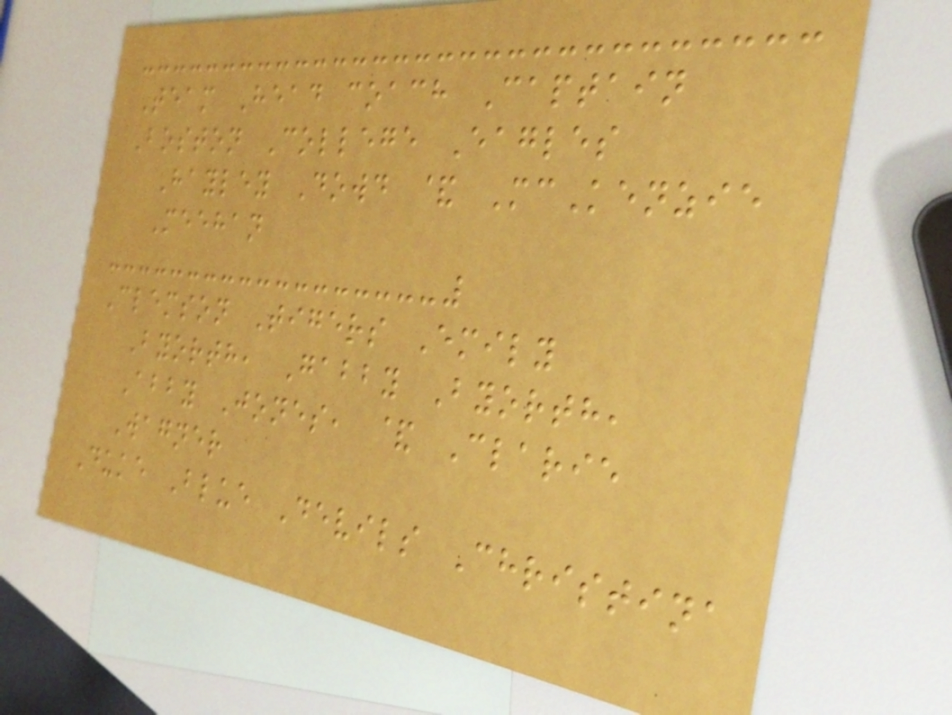Team Head coach Captain
Boston College Eagles
Hayley Dowd & McKenzie
Meehan
Clemson Tigers Emily
Byorth, Gabby Byorth,
Abby Jones, & Clarie
Wagner
Duke Blue Devils Christina
